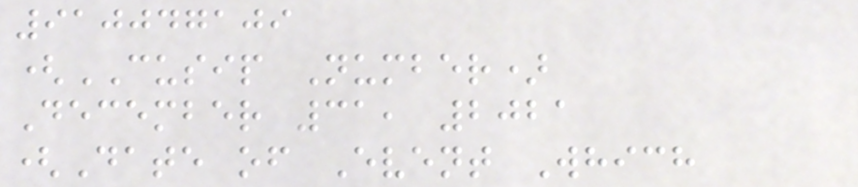910047109
(CUSIP Number)
December 31, 2021
(Date of Event Which
